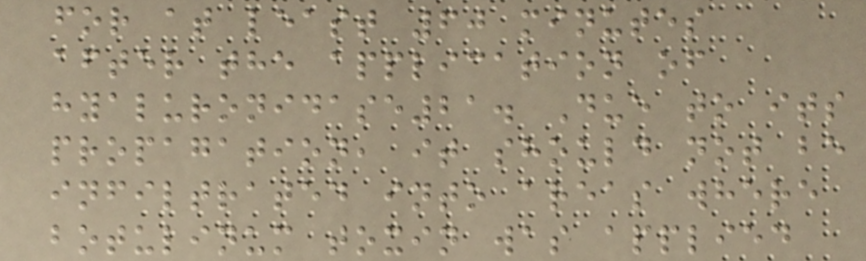for at least 60 minutes
after the application of
hyaluronidase21. Due to its
propagation, it should not be
infiltrated into areas where
botulinum toxin was applied
